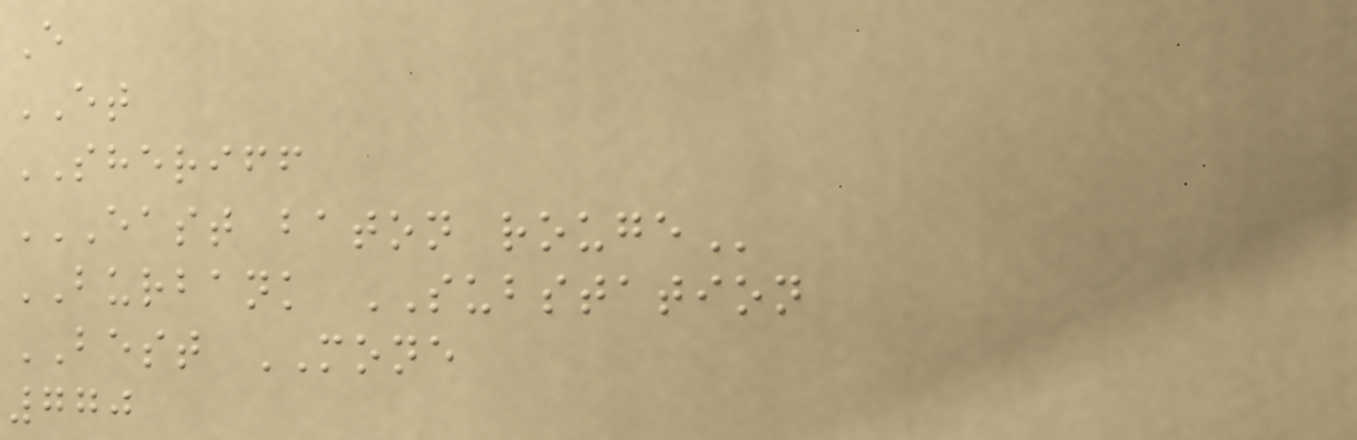E
ET
SHERIFF
EAST BATON ROUGE
BURBANK SUBSTATION
BEST MONE
770
